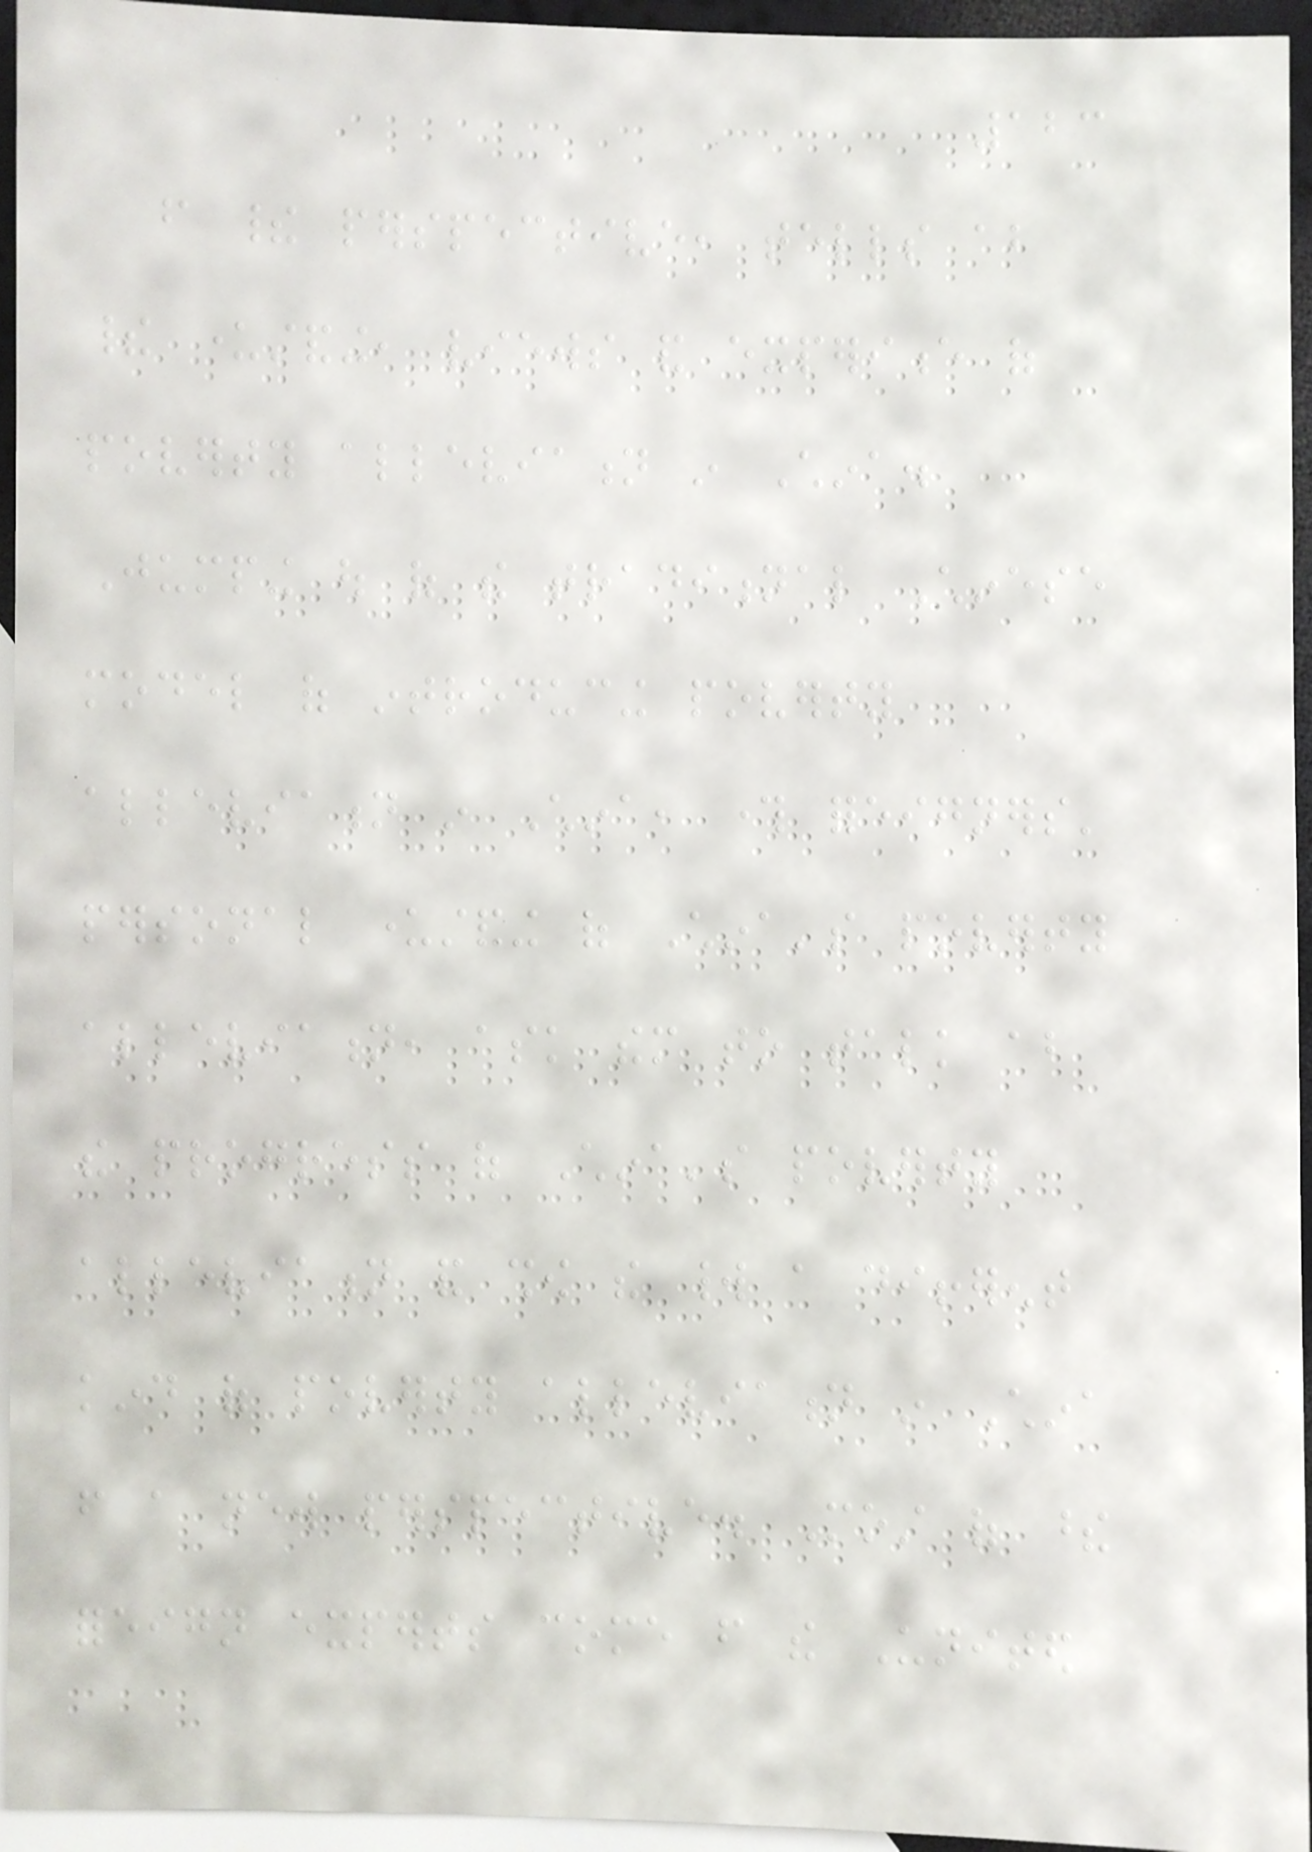123
from their perspective, tells about
their understanding, views and experience of
poverty alleviation in China.
Jumping out of the traditional Chinese
model of introducing poverty
alleviation in China, through foreigners'
personal understanding of China's poverty
alleviation, ask them to talk about
the progress of China's poverty
alleviation and show the world a different
kind of poverty alleviation in China
from a new perspective. Most of these
foreign experts come from the United
